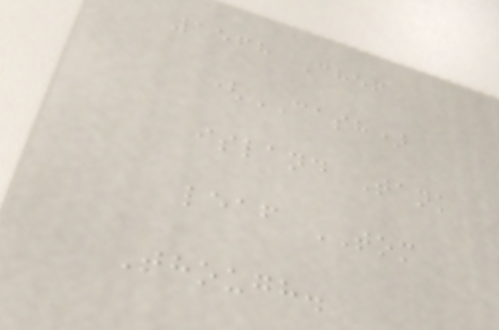1568 Chef
(CASH)
island Tank
leaf TOM
Though.
